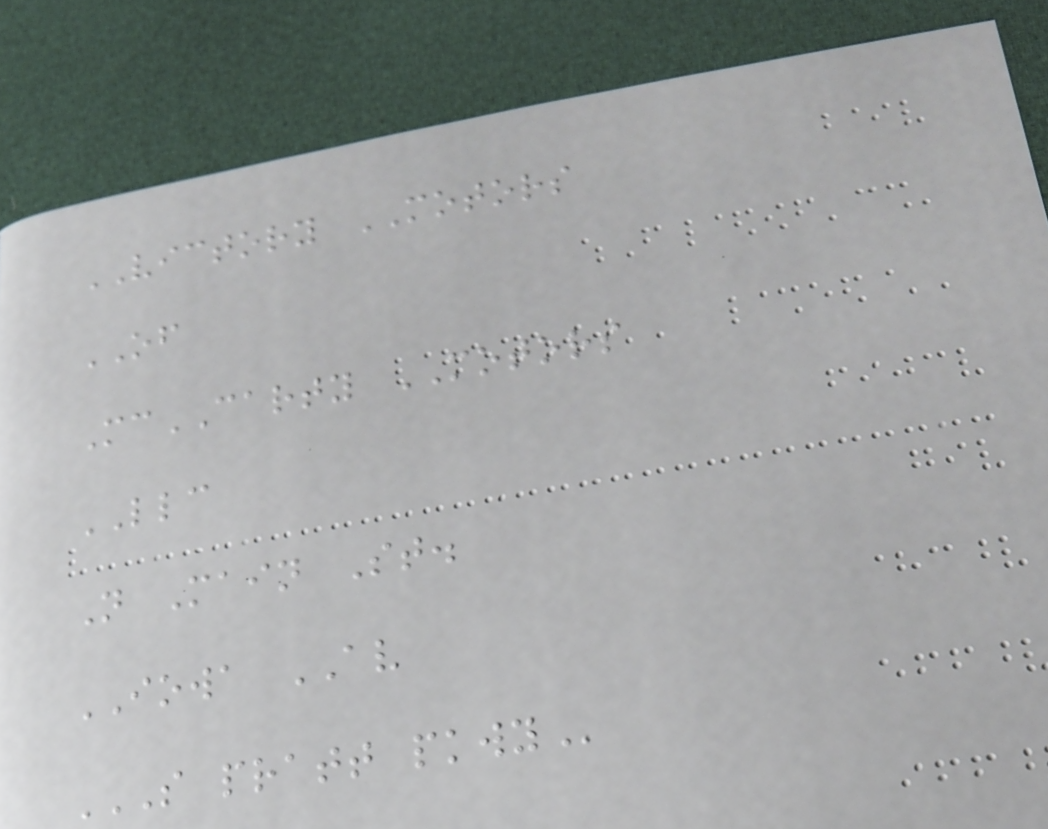VICTORY MOTORS
OF
McCARTY MOTORS
LLC
N Main St.
IOWA AV
S PRATT PKWY
